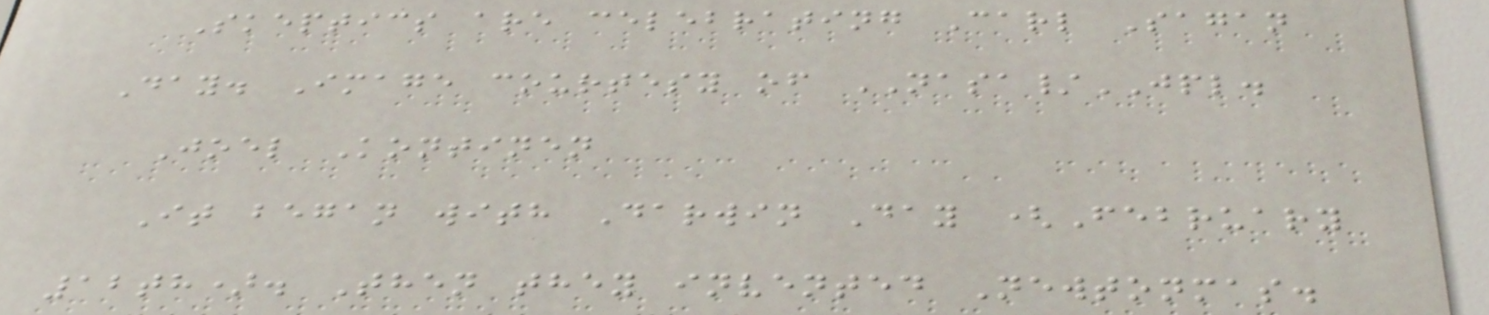Skeptics are celebrating Carl Sagan
Day. Image courtesy of NASA/JPL.
Joel Kontinen
It began with Darwin Day (February
12th). Then they invented Newtonmas.
